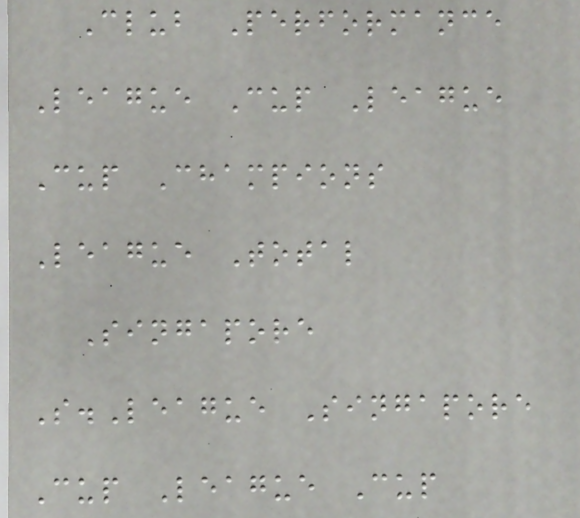Club Performance
League Cup League
Cup Champions
League Total
Singapore
S.League Singapore
Cup League Cup
